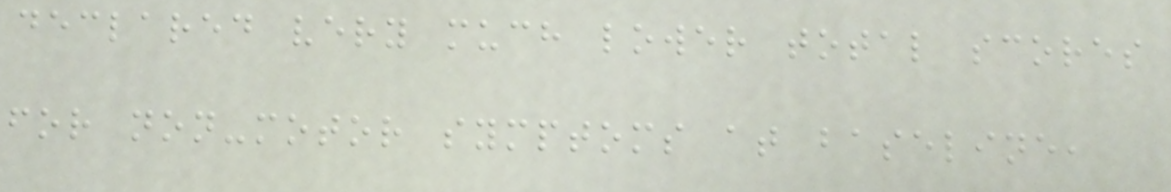declared very much lower total scores
for non-motor symptoms at baseline,
